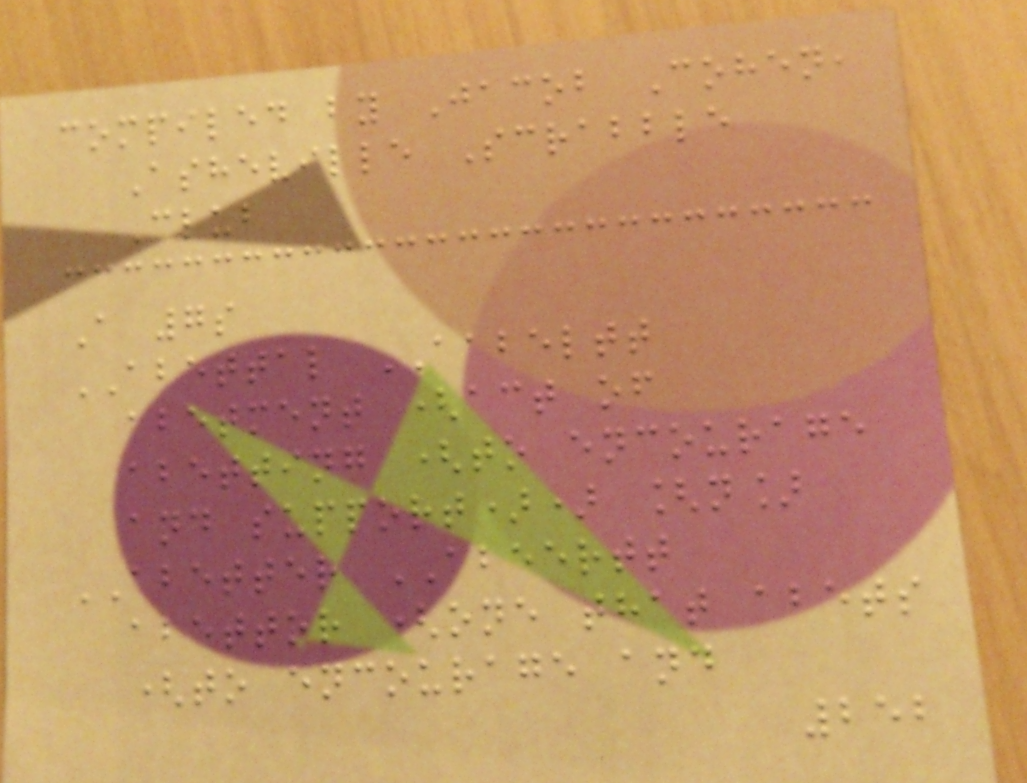compiled by Jacob Cohen,
Asheville Scrabble
Club
A 7s
ABETTAL AABELTT
abetment (act of
abetting (to encourage
and support)) [n]
ABETTER ABEERTT
abettor (one that abets
(to encourage and
252
